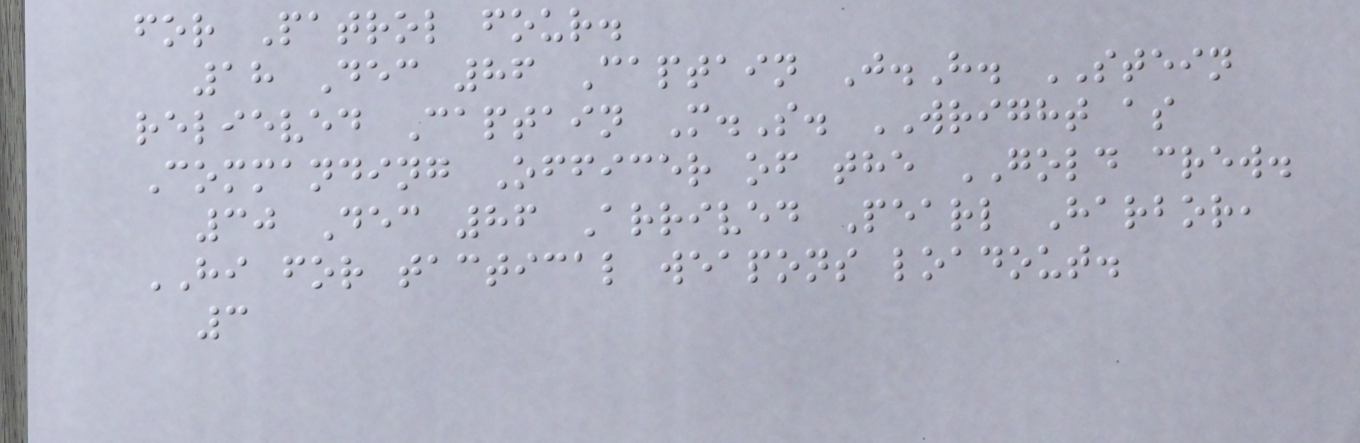for Patrol four.
18 Dec 86 Captain J.H. STEIN
relieved Captain M.S. WRIGHT as
Commanding Officer of the GOLD crew.
30 Dec 86 Arrived Pearl Harbor,
HI for tactical weapons loadout.
3
